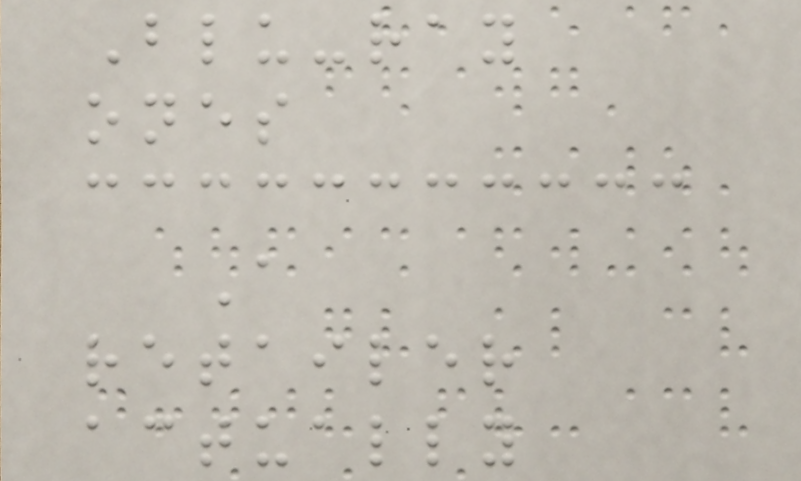Blu-ray
ones
A
retailer
actually
